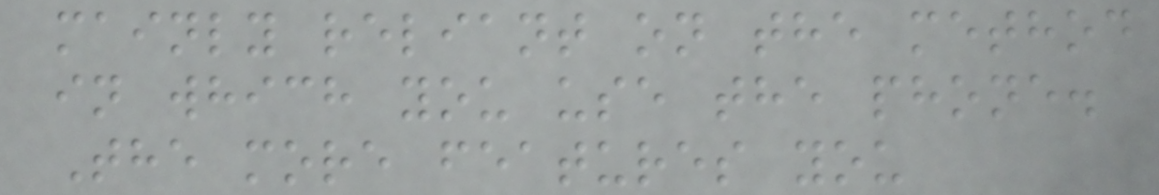mainly reliant on the method
in which you use the phone.
The more features you
